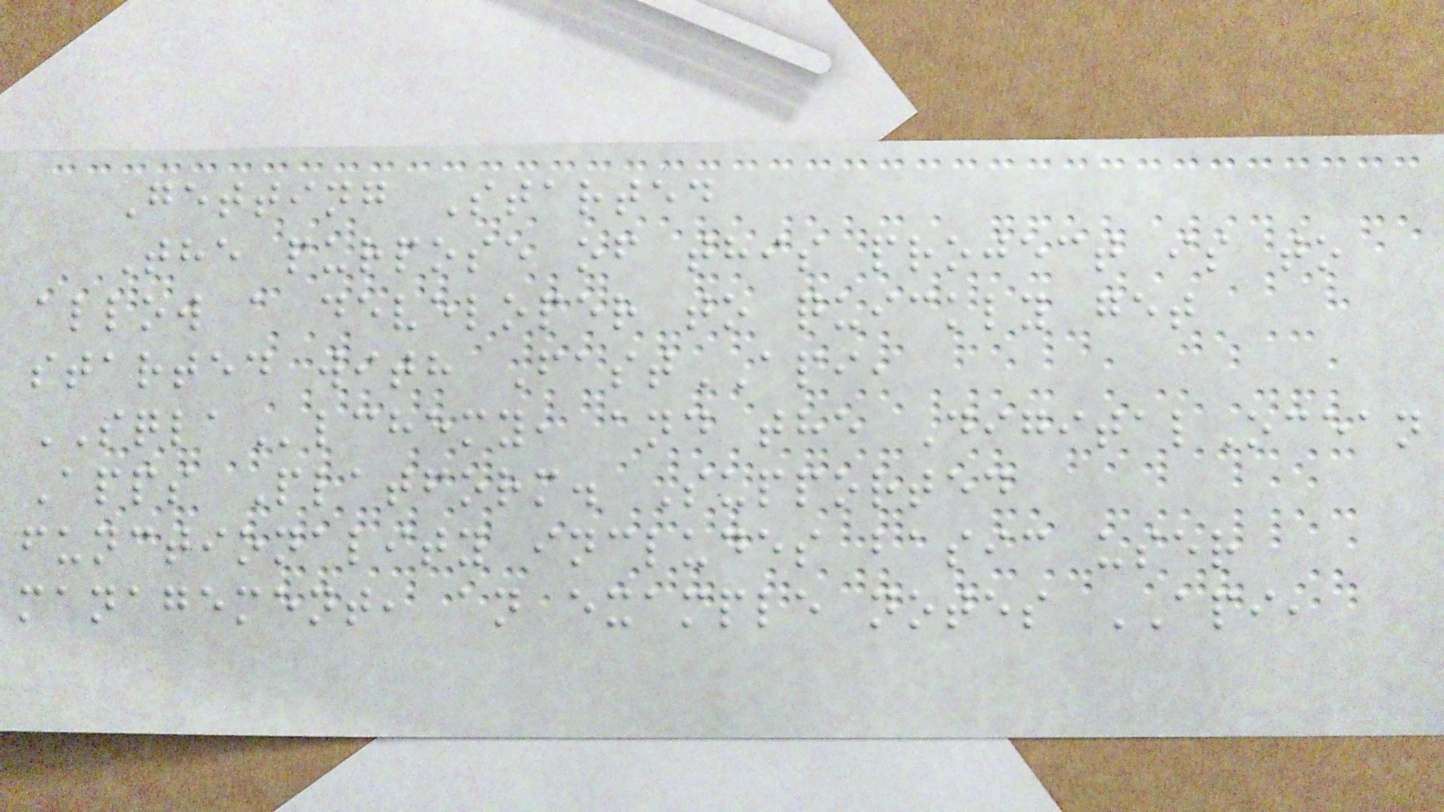Getting Started
The purpose of this project is to
allow a developer to quickly get
started with FastAPI,
SQLAlchemy, and the DigitalOcean
Apps Platform. Supported
functionality includes basic user
management, an example notes API,
